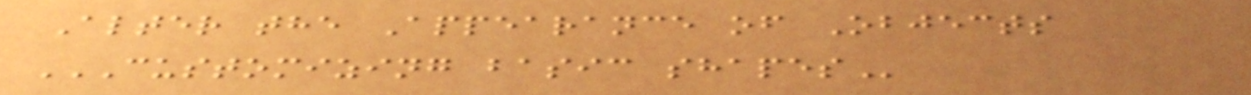Alter the Appearance of Objects
CUSTOMIZING BASIC SHAPES
